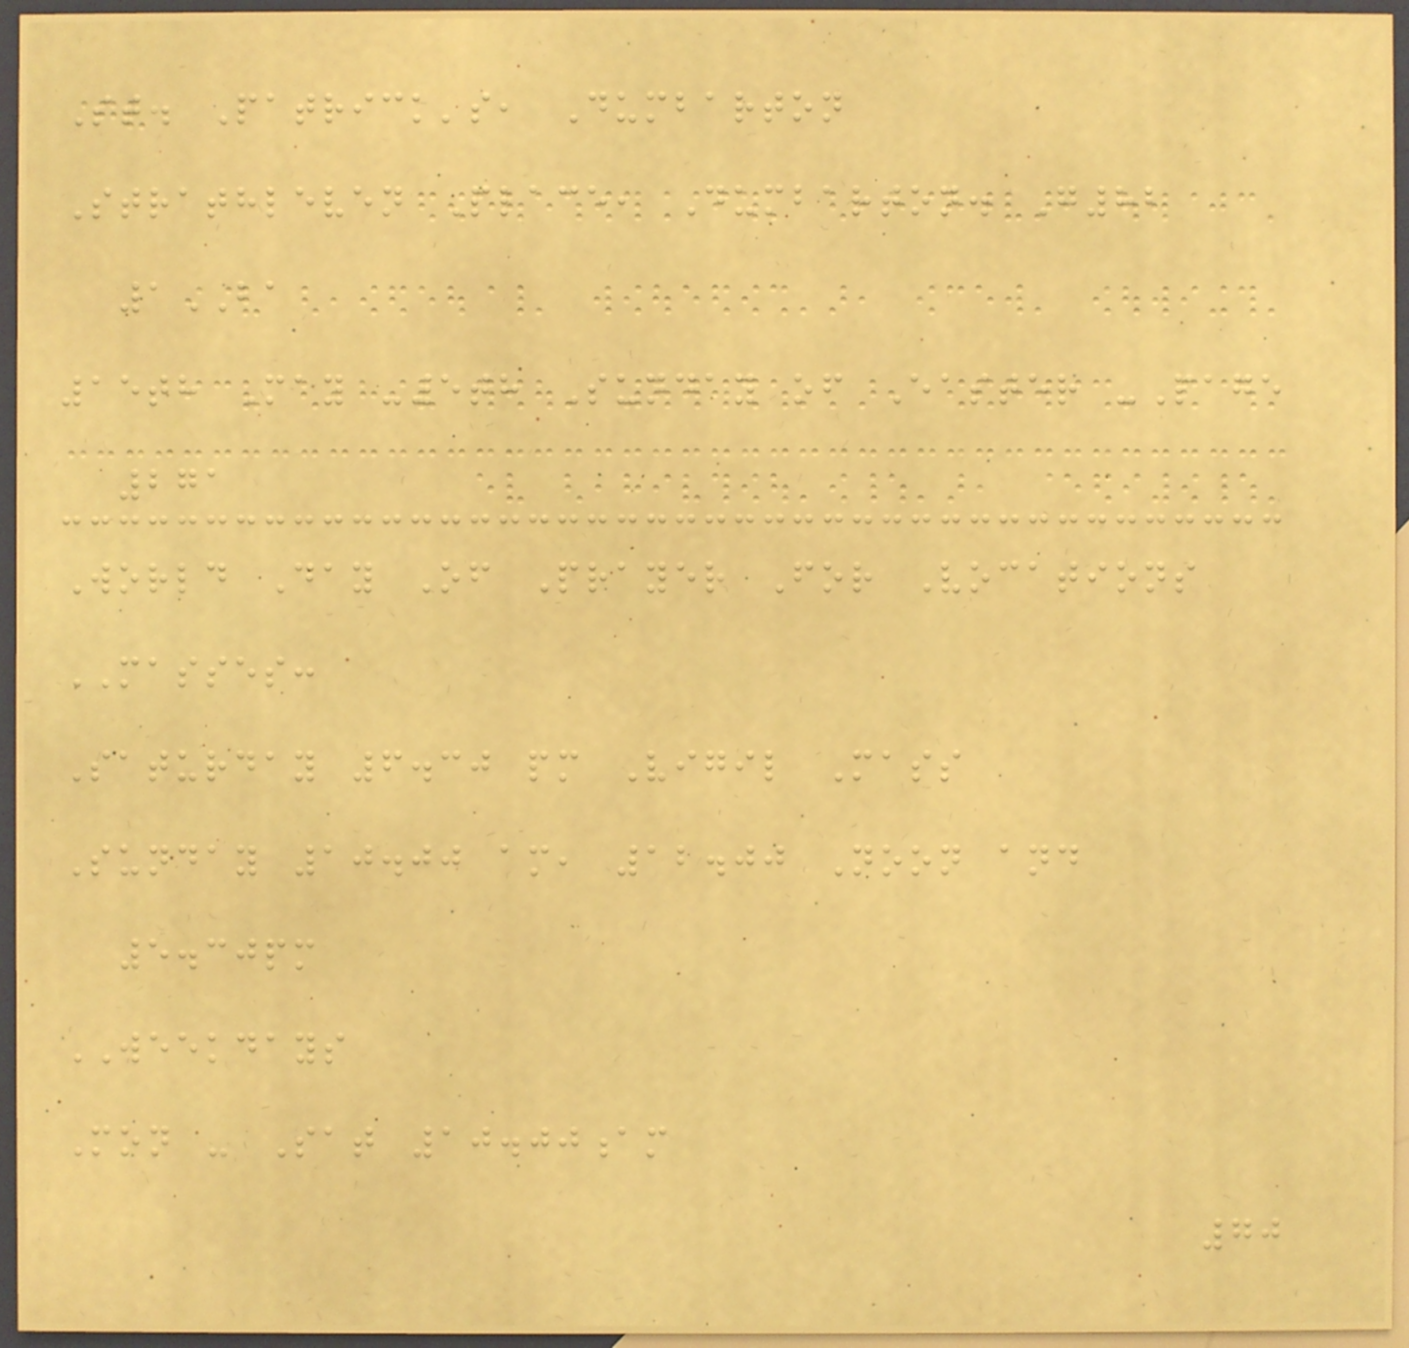St. Patrick's, Dumbarton
Strathleven Place, Dumbarton. G82
1BA
15th May -5th Sunday of Easter -Page
271
World Day Of Prayer For Vocations
MASSES:
Saturday 6.30 pm Vigil Mass
Sunday 10.00 am, 12.00 Noon and
5.30pm
WEEKDAYS
Mon - Sat 10.00am
70
